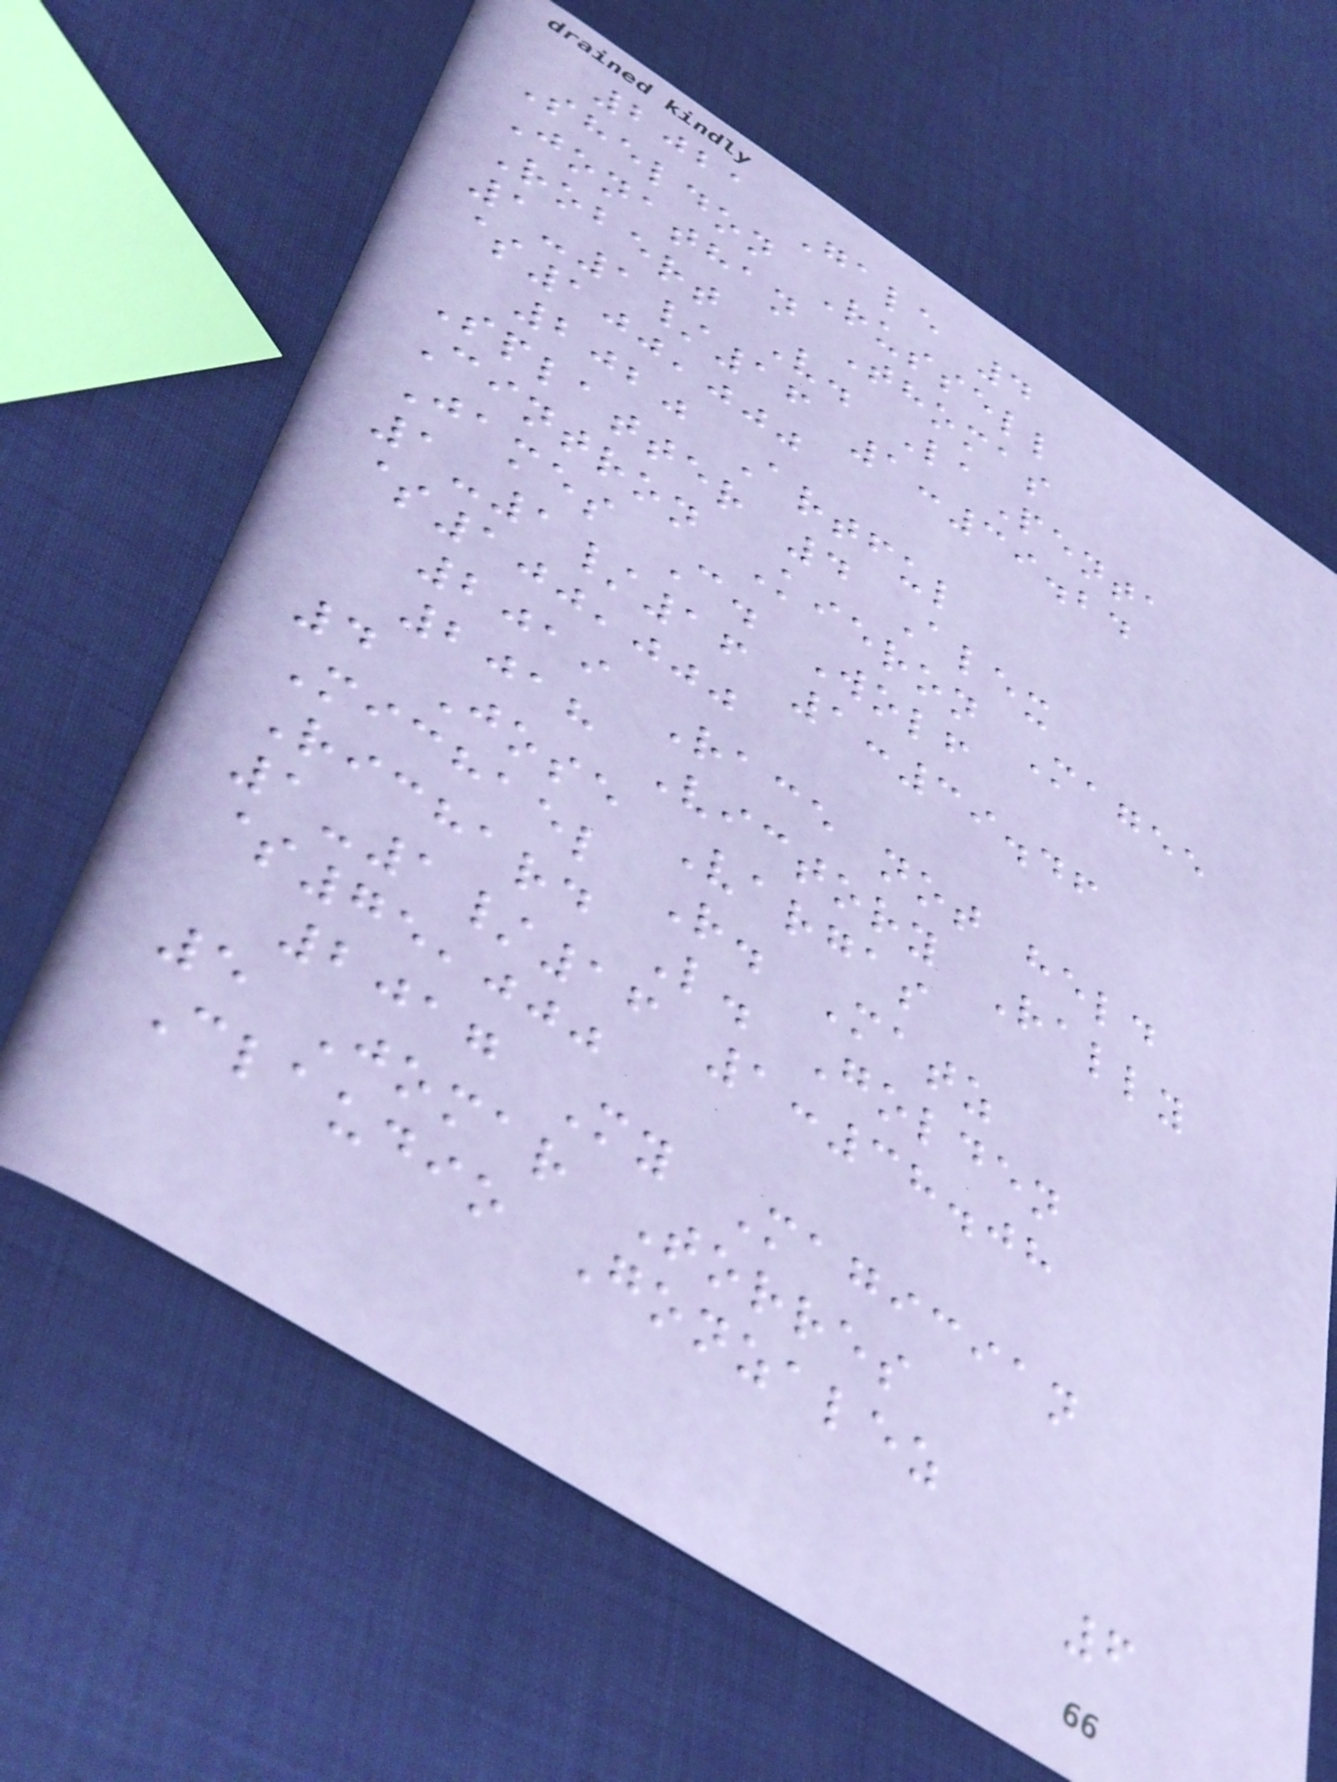2021 Gale 4
Sheldon Russell
Jonathan Thomas
Robert V. LaPenta
1-1/16 1:39.24
$100,000
2020 Artful
Splatter 4 Alex
Cintron Kieron Magee
James C. Wolf
1-1/16 1:39.46
$100,000
2019 Race not held
2018 Victory Rally
4 Jose Vargas
Michael R. Matz
Richard L. Golden
1-1/16 1:38.08
$75,000
2017 My Magician
5 Jomar Torres
Claudio Gonzalez
6
